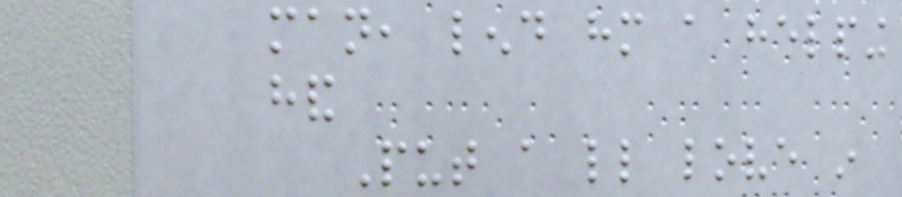man, lend him a helping
hand
Put a little love in
